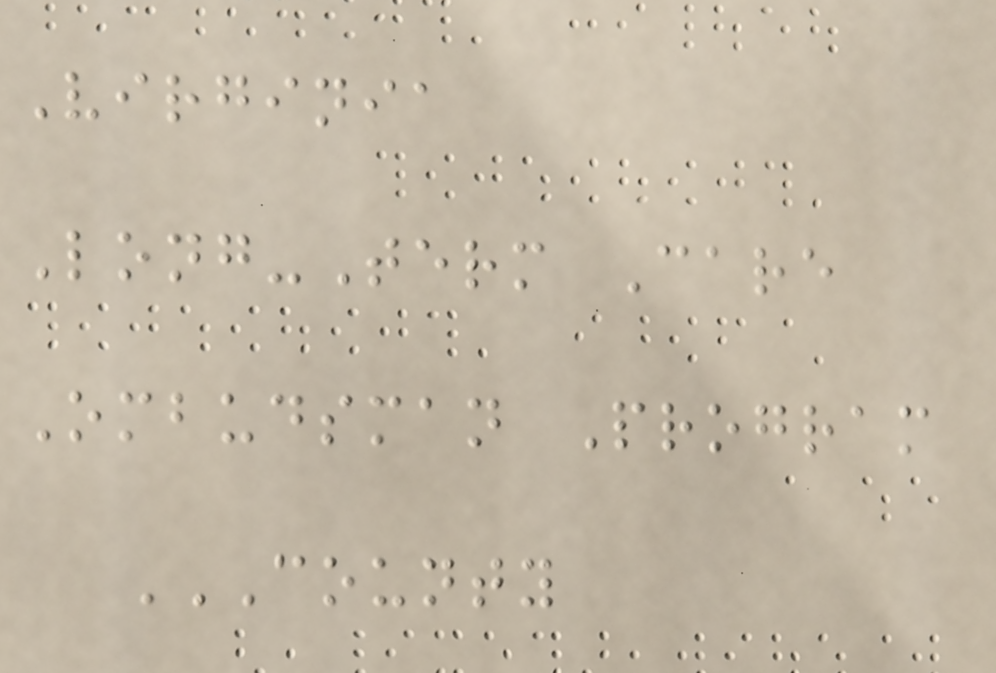Virginia
Long-Term Care
Ombudsman Program
COUNTY
